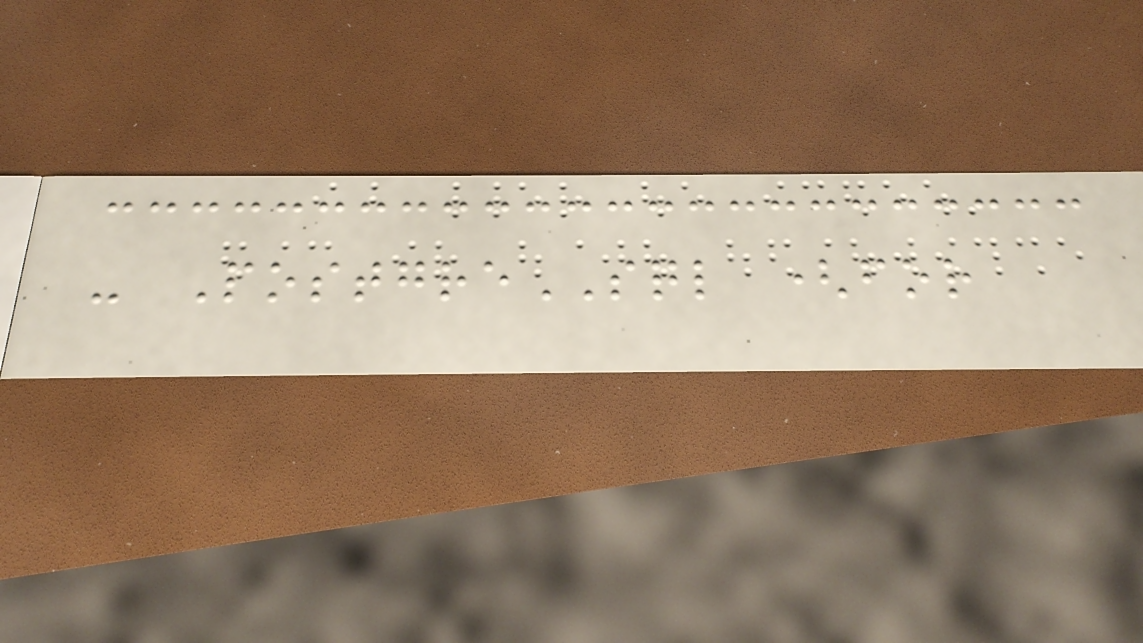- PostgreSQL (for
